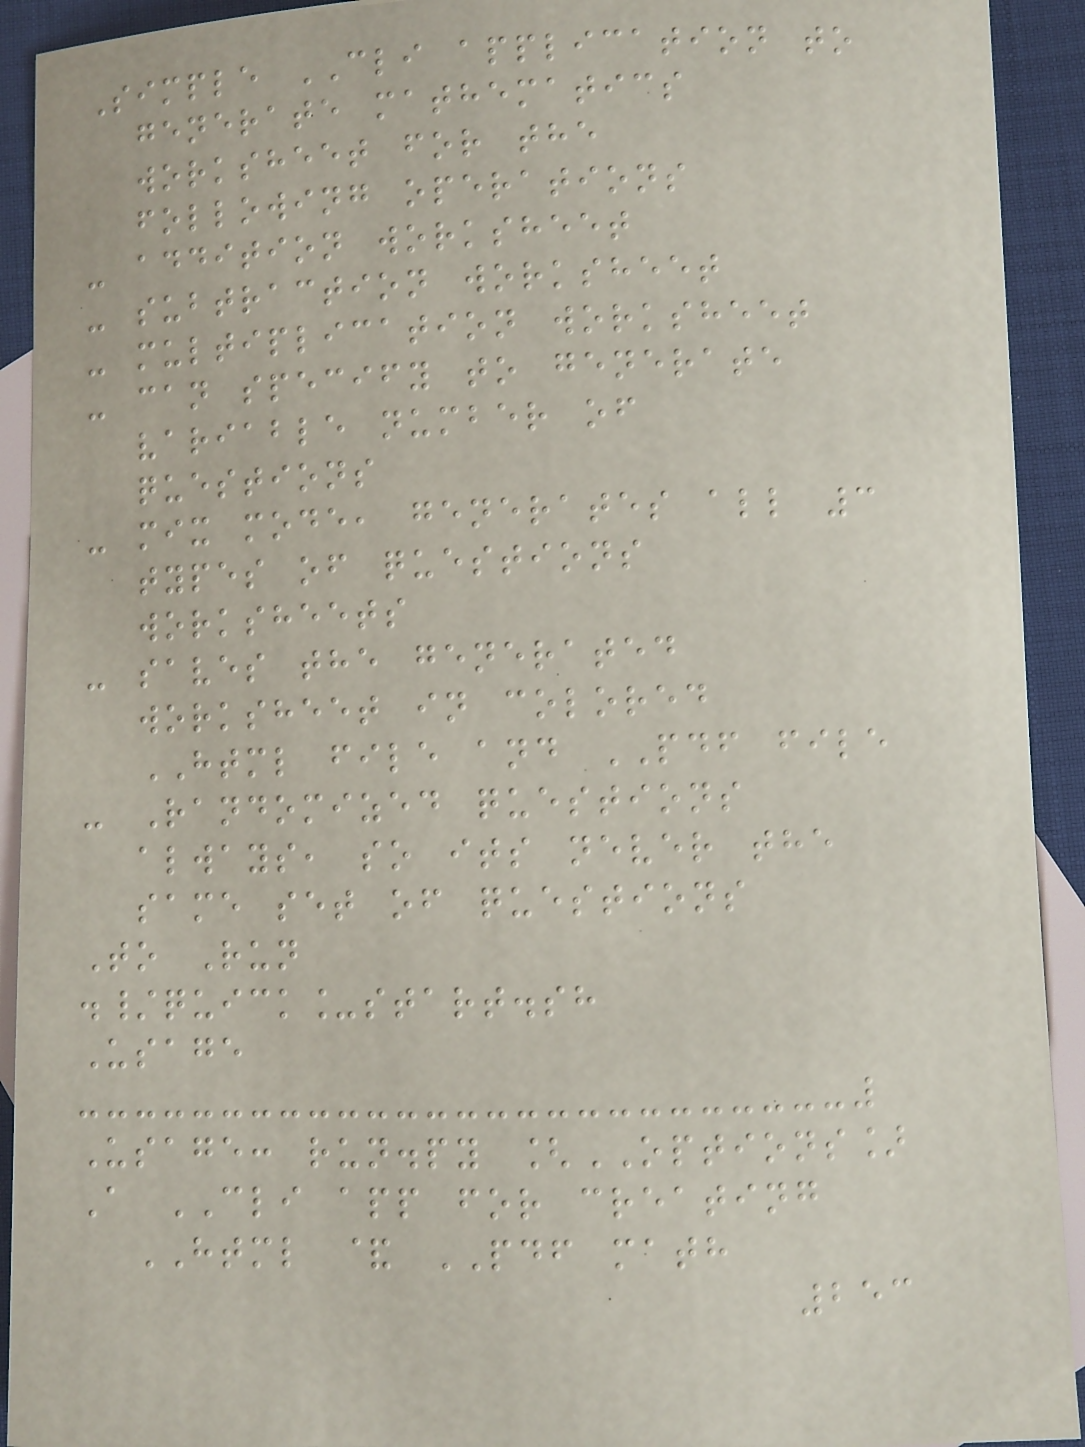Simple CLI application to
generate mathematics
worksheet for the
following operations
- addition worksheet
- subtraction worksheet
- multiplication worksheet
- can specify to generate
variable number of
questions
- mix mode, generates all 3
types of questions
worksheets
- saves the generated
worksheet in colored
HTML file and PDF file
- Randomized questions
always, so its never the
same set of questions
To Run
./quick_start.sh
Usage
Usage: run.py [OPTIONS]
A CLI app for creating
HTML & PDF math
253
